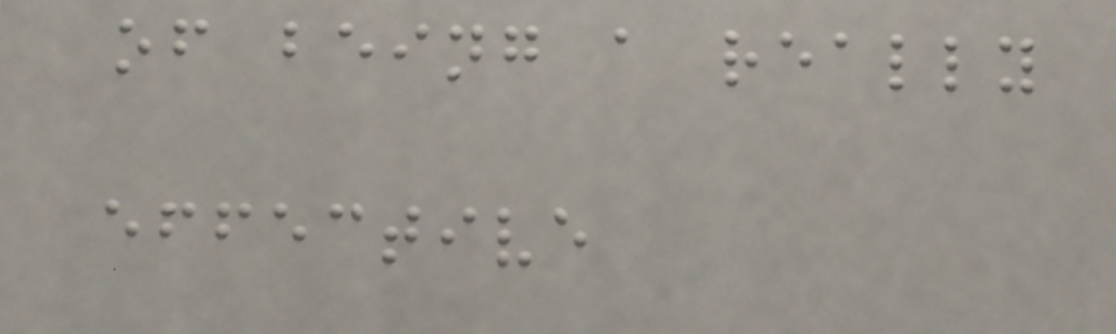of being a really
effective
